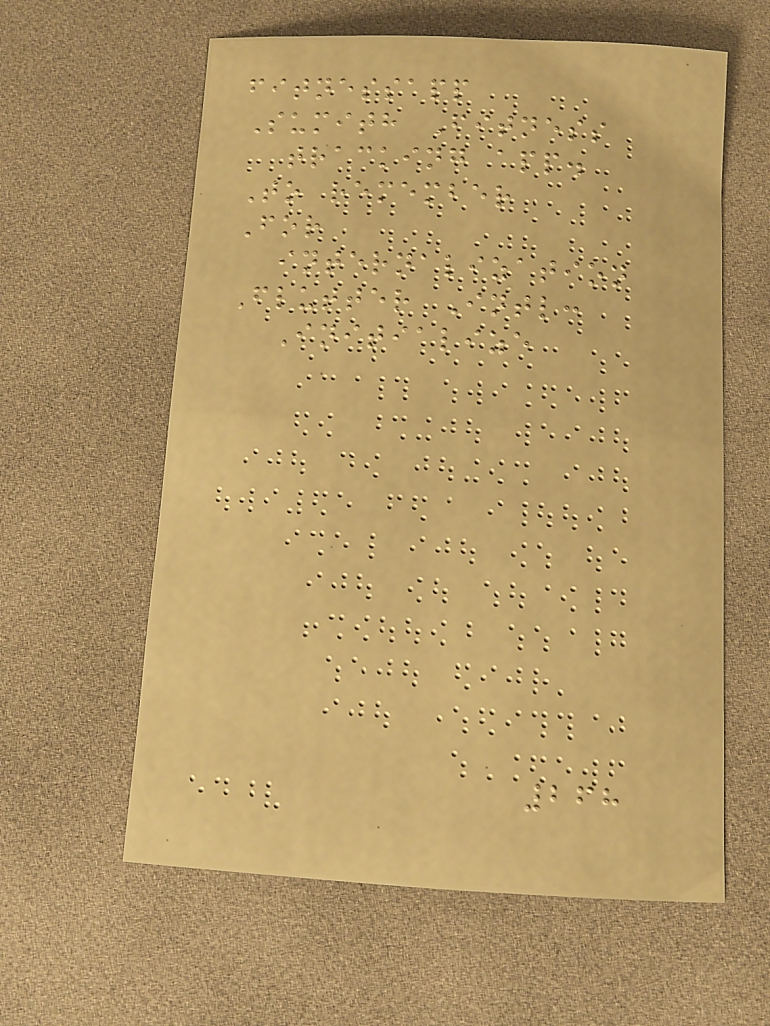fitnessapp
Sumith Fitness
tracking app.
To remember
For
internalization
Flutter Intl:
Initialize
268
